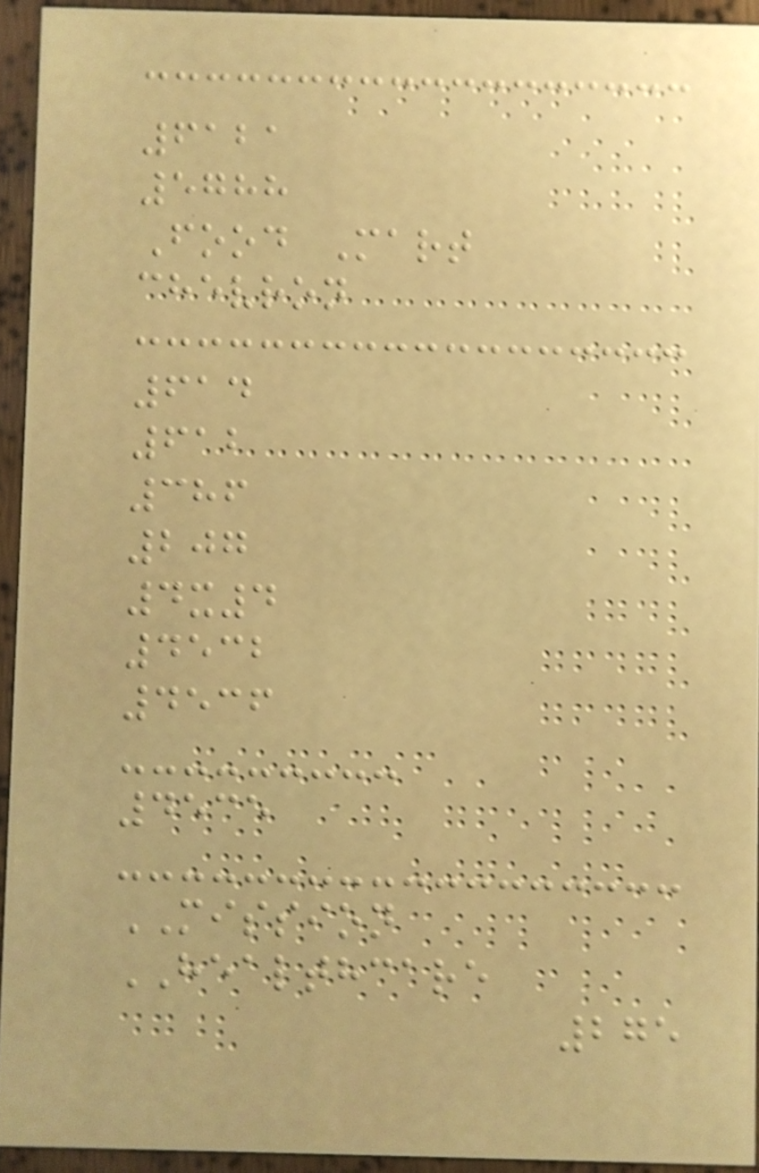6121
5788
Food Mart
chevron
614
612
386
207
4x4
4532
4536
4535
MISSION
HEALTHCARE
275
